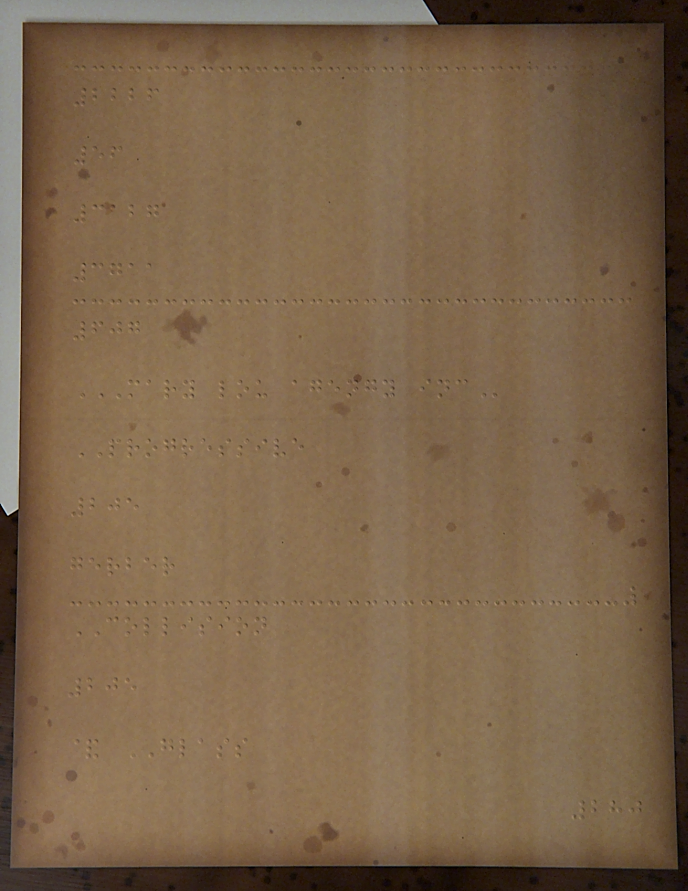2226
56
3127
3711
607
MARY LOU AGENGY INC
PROGRESSIVE
205
gerber
COLLISION
205
& GLASS
280
